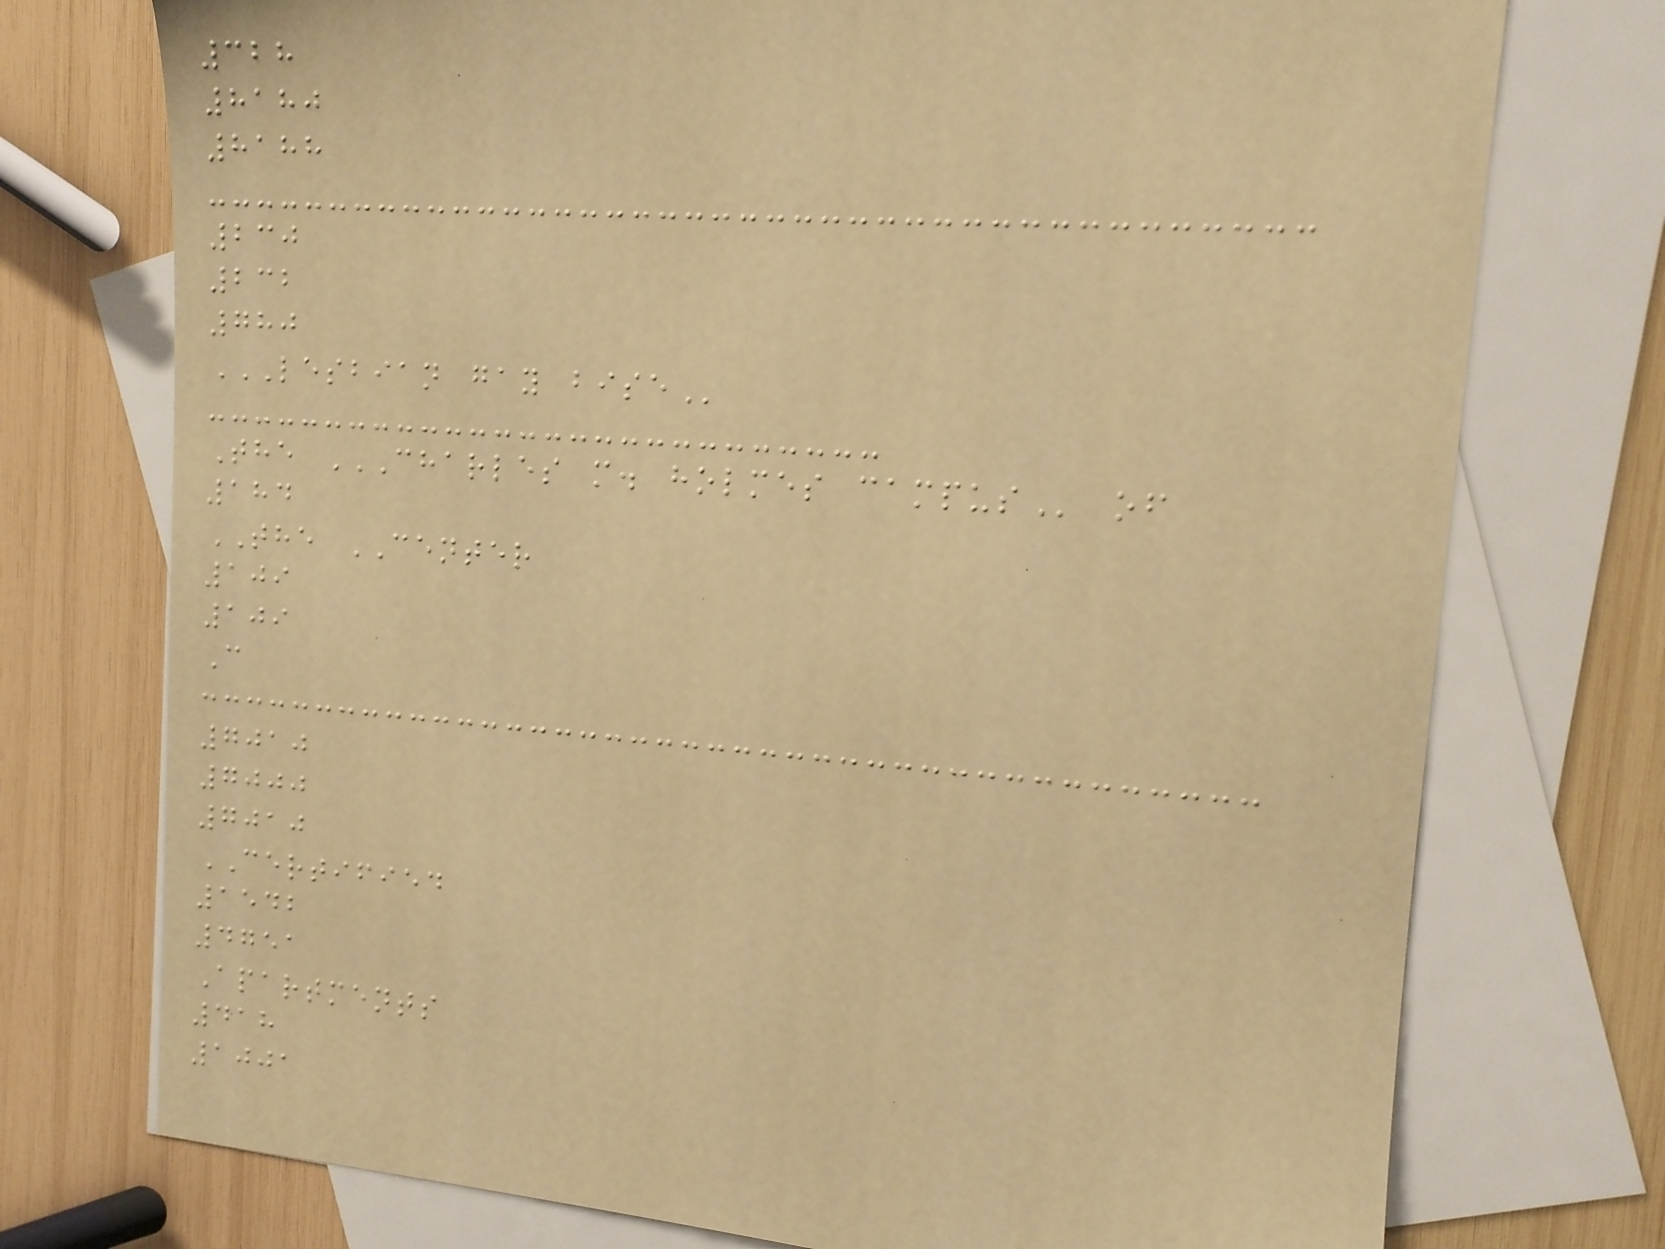328
8180
8188
230
232
780
LESBIAN GAY BISE
The CHARLES M. HOLMES CAMPUS of
184
THE CENTER
109
109
C
7010
7000
7010
CERTIFIED
1542
4751
Apartments
418
1001
